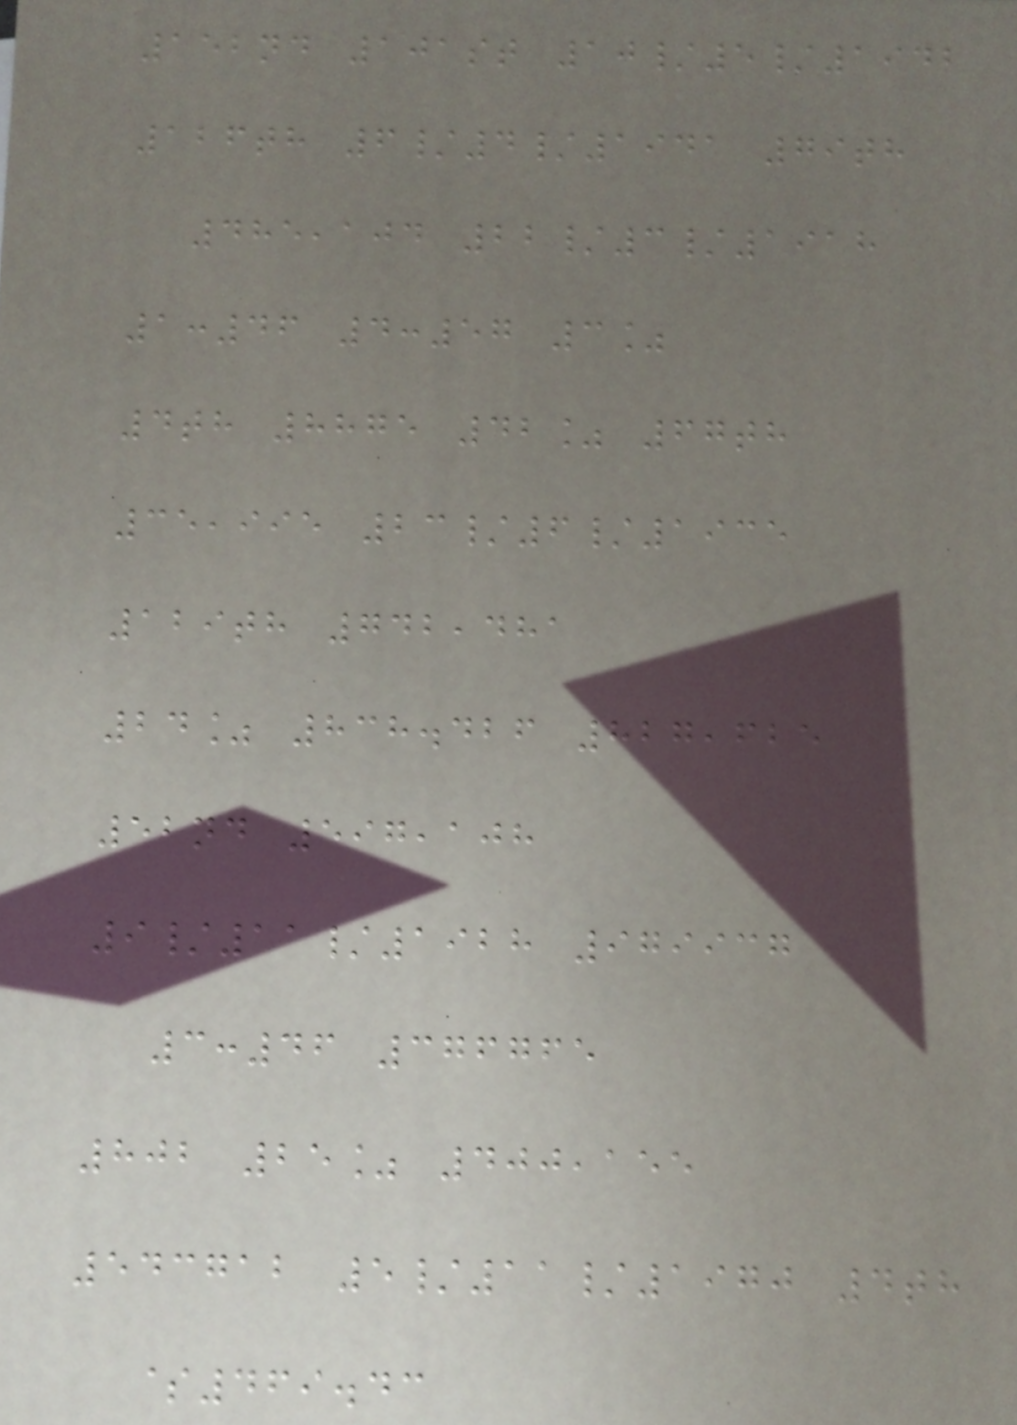152nd 101st 10/5/1942
126th 6/4/1941 79th
485,104 22/3/1918
1:46 4:57 3%
4th 8875 42% 67th
35,995 23/6/1935
129th 742,481
24% 838.426 827,625
52nd 597,108
9/11/1928 979937
3:46 376765
802 25% 400,155
543712 5/11/1970 4th
$469.43
